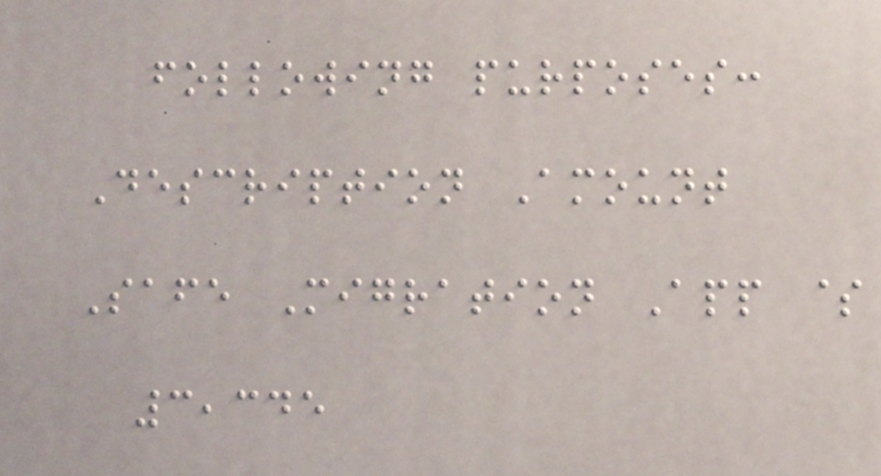following purposes:
Description Amount
Safe Migration App $
3,345
